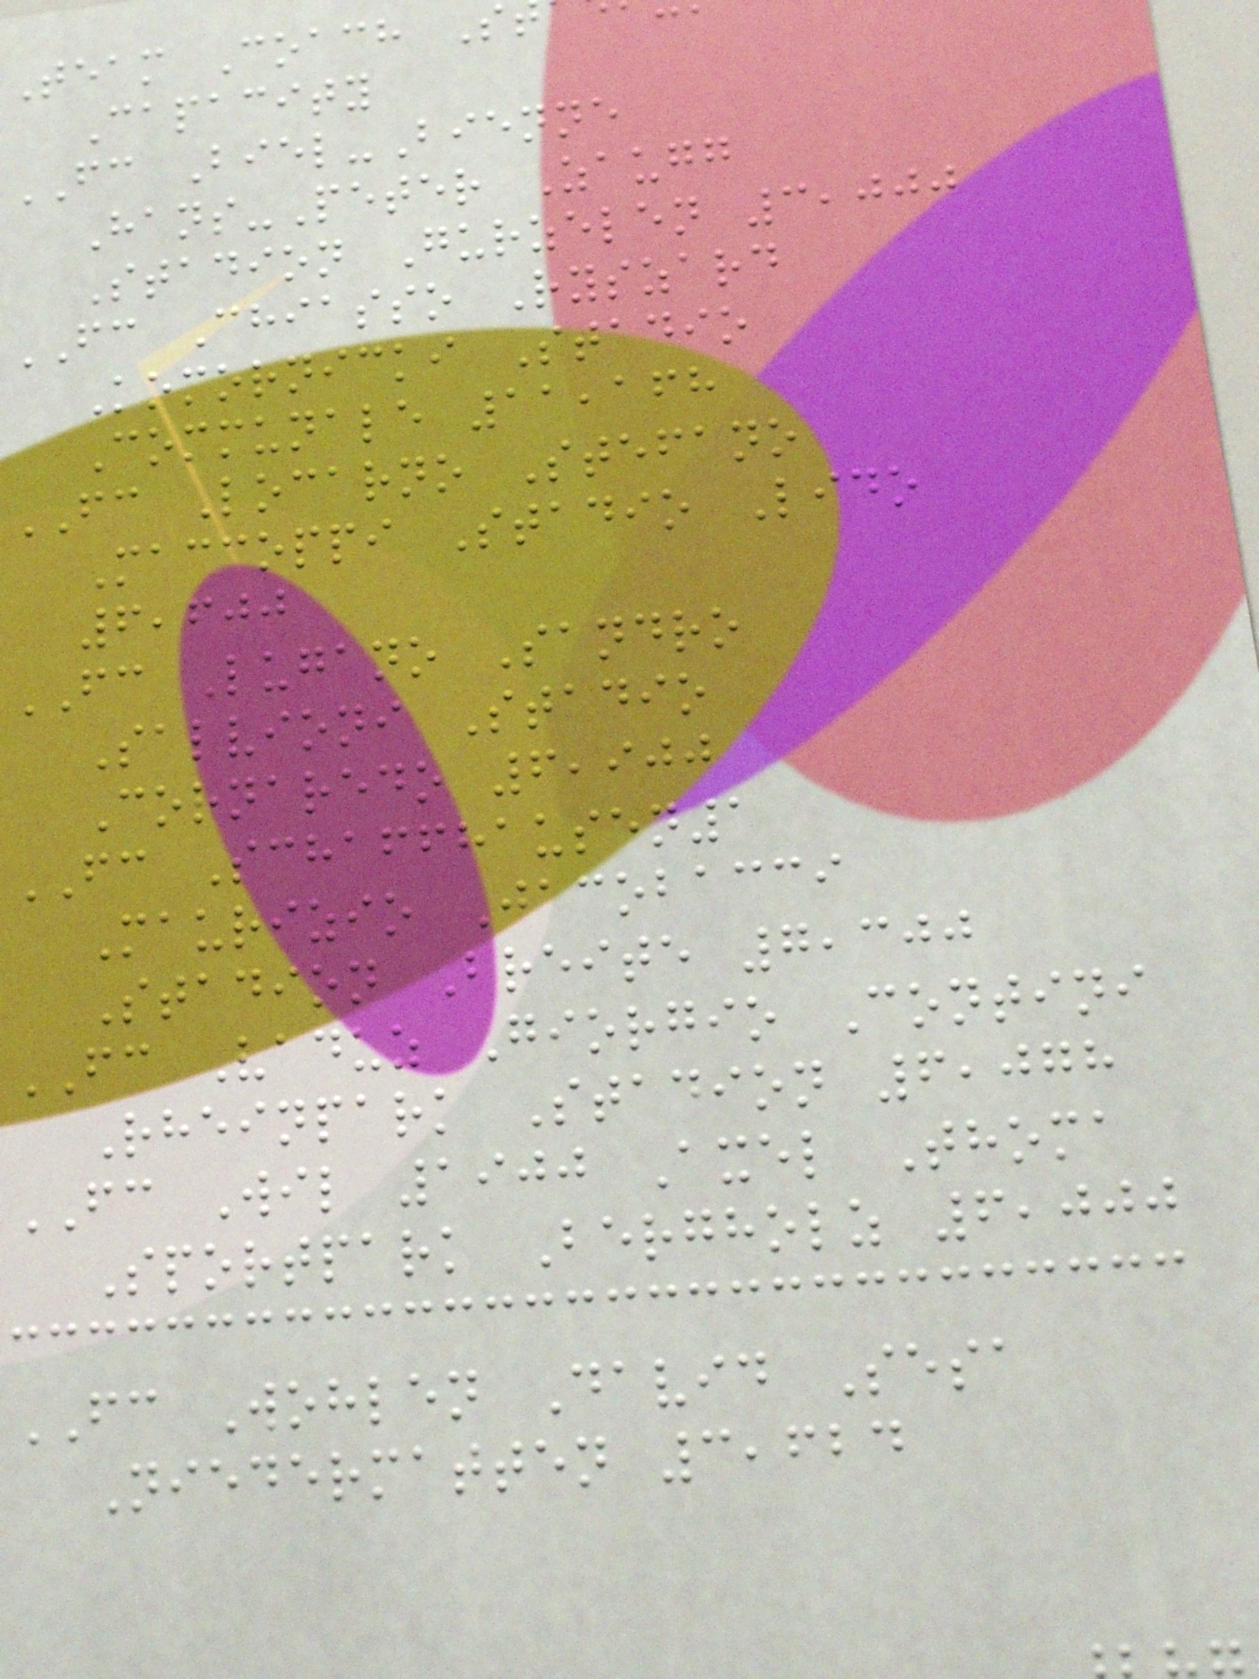Team Coach S
Capacity
FC Biel-Bienne
Hans-Peter Zaugg
Stadion Gurzelen 3,000
FC Chiasso Ryszard
Komornicki Stadio
Communale 11,168
FC Locarno Stefano
Maccoppi Stadio Lido
6,600
FC Lugano Sandro
Salvioni Stadio
Cornaredo 6,900
FC Schaffhausen1
Maurizio Jacobacci
Stadion Breite 7,300
FC Vaduz Giorgio Contini
Rheinpark Stadion 6,078
FC Wil 1900 Axel Thoma
Sportpark Bergholz 6,000
FC Wohlen David Sesa
Niedermatten 3,624
